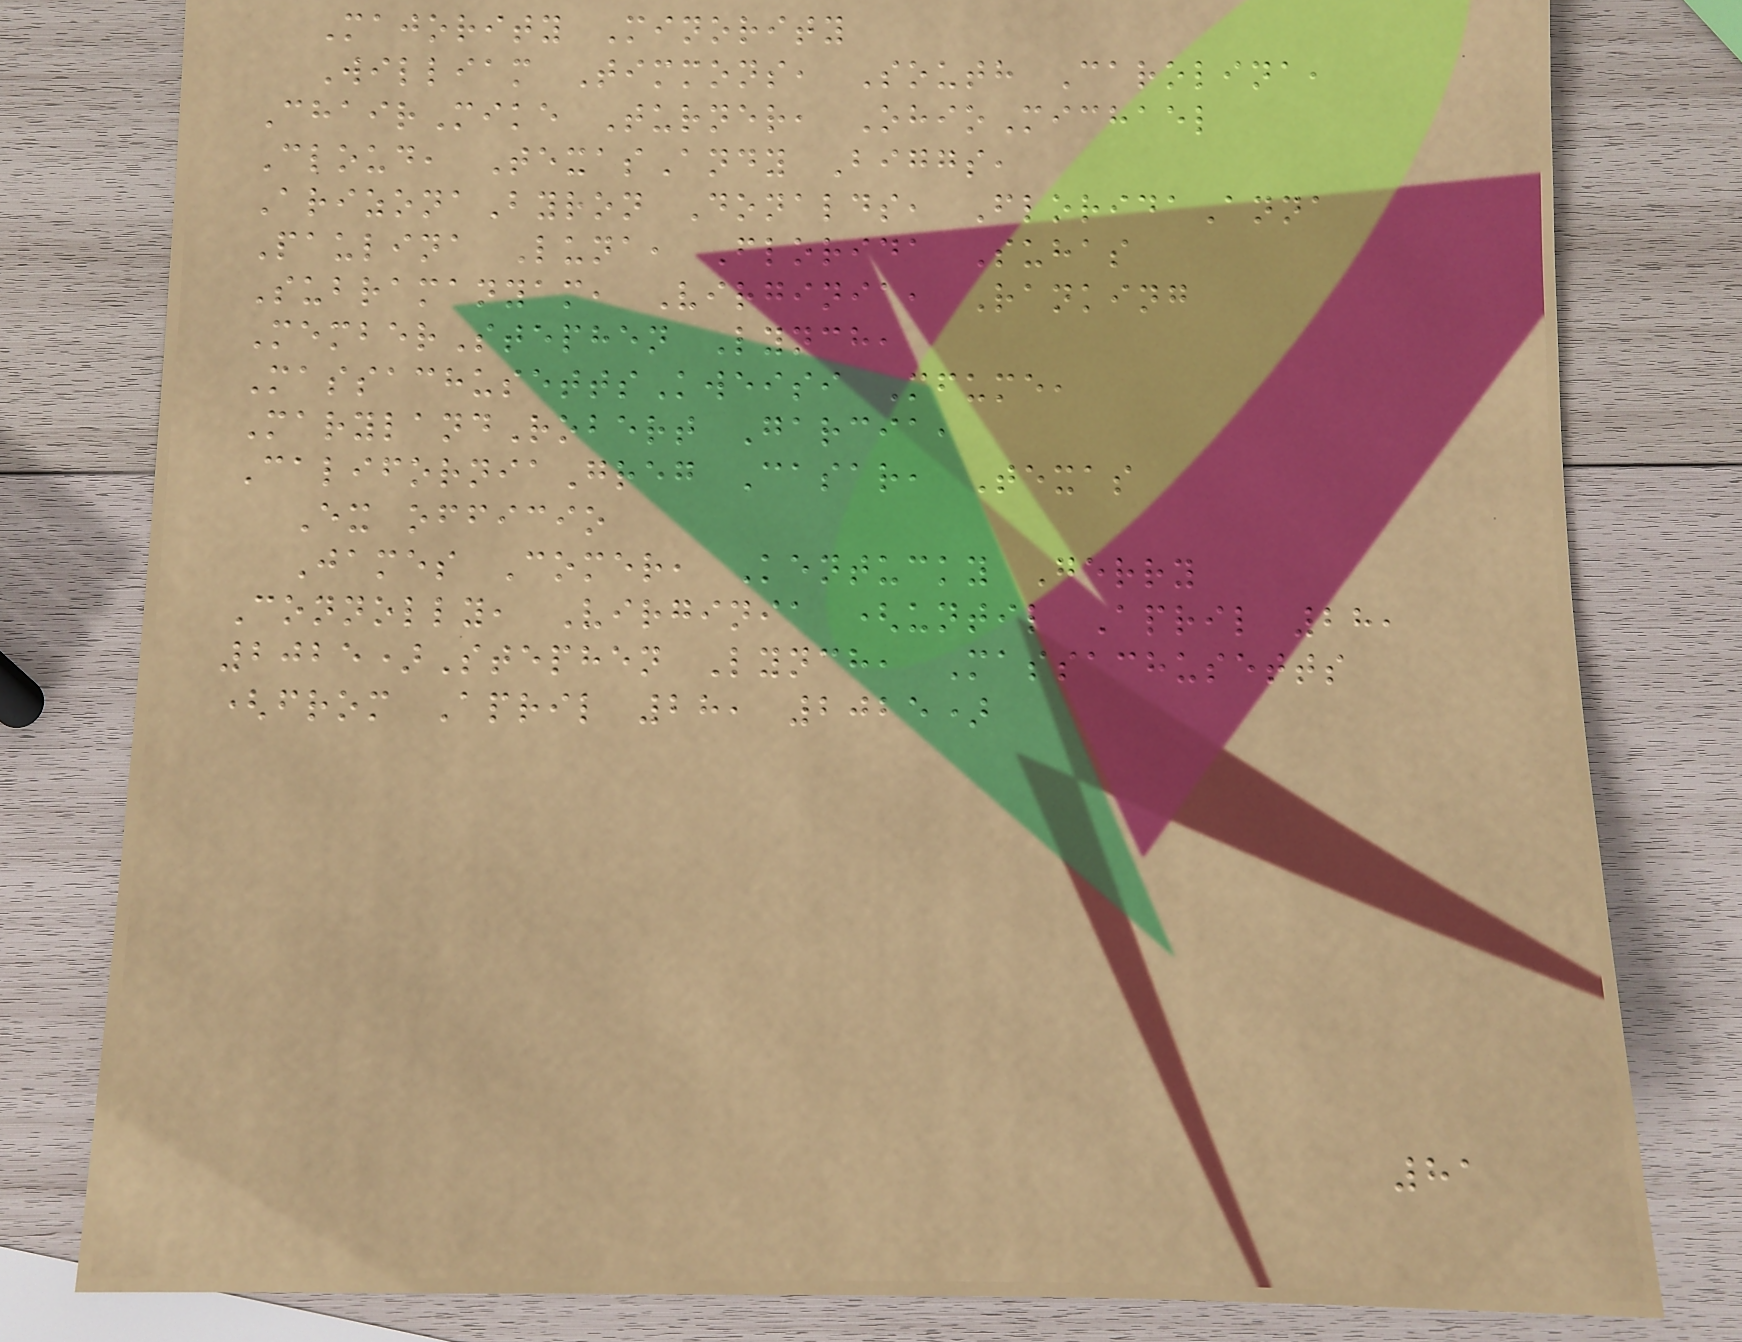Majority Minority
William Timmons, South Carolina,
ChairMike Turner, OhioMichael
Cloud, TexasAndy Biggs,
ArizonaByron Donalds, FloridaAnna
Paulina Luna, Florida Suhas
Subramanyam, Virginia, Ranking
MemberStephen Lynch,
MassachusettsKweisi Mfume,
MarylandRobert Garcia,
CaliforniaGreg Casar, Texas
Ex officio
James Comer, Kentucky Gerry
Connolly, Virginia (until April 28,
2025)Stephen Lynch, Massachusetts
(from April 28, 2025)
81
